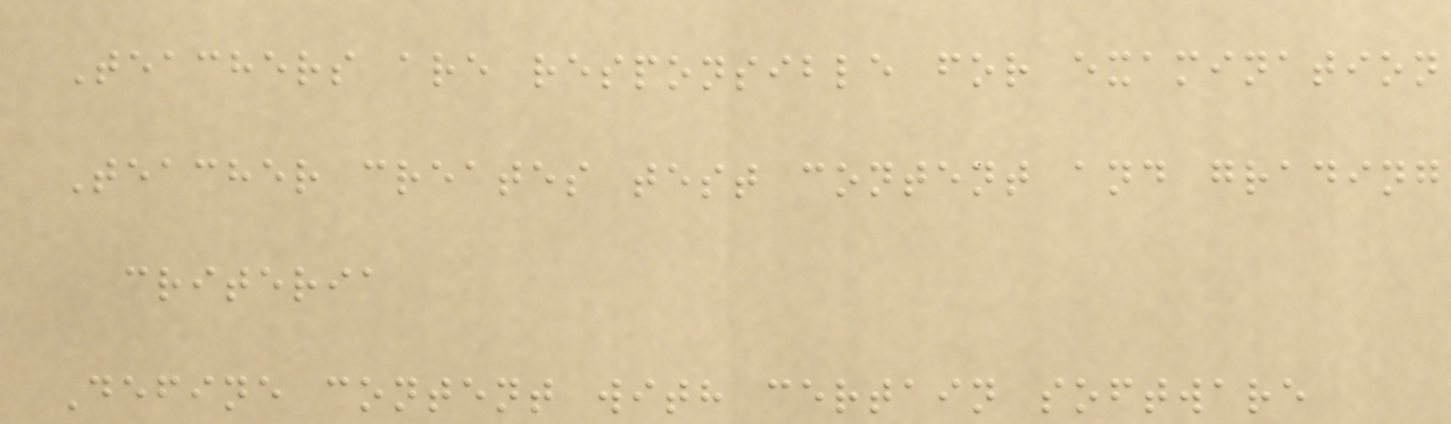Teachers are responsible for examination
Teacher creates test content and grading
criteria
Define content with certain software
